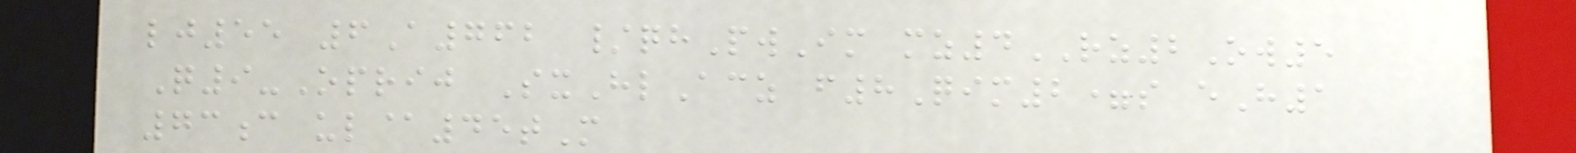lj55 6A762 /qhPwIm mz4RZ2Ow5
Q9-Oprij SxHlAcz f8Qim2=s eH1
73c ul@45tM
